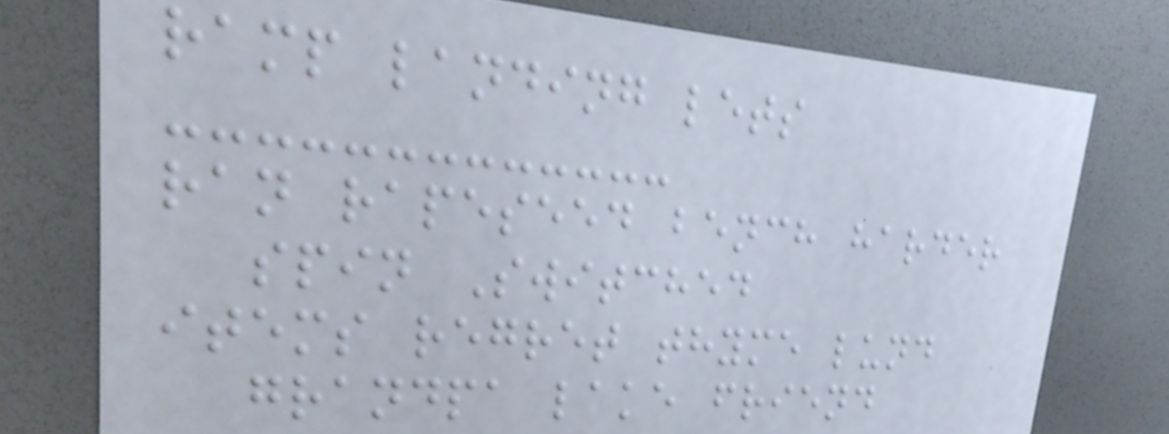ramp landing lets
ran rapeseed bench harder
spin Switched
items regret thyme lund
grandpa lake friend
